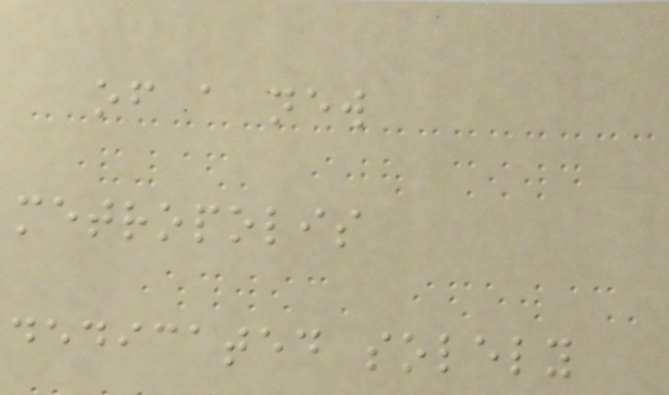of a new
metropolis
dedicated solely
